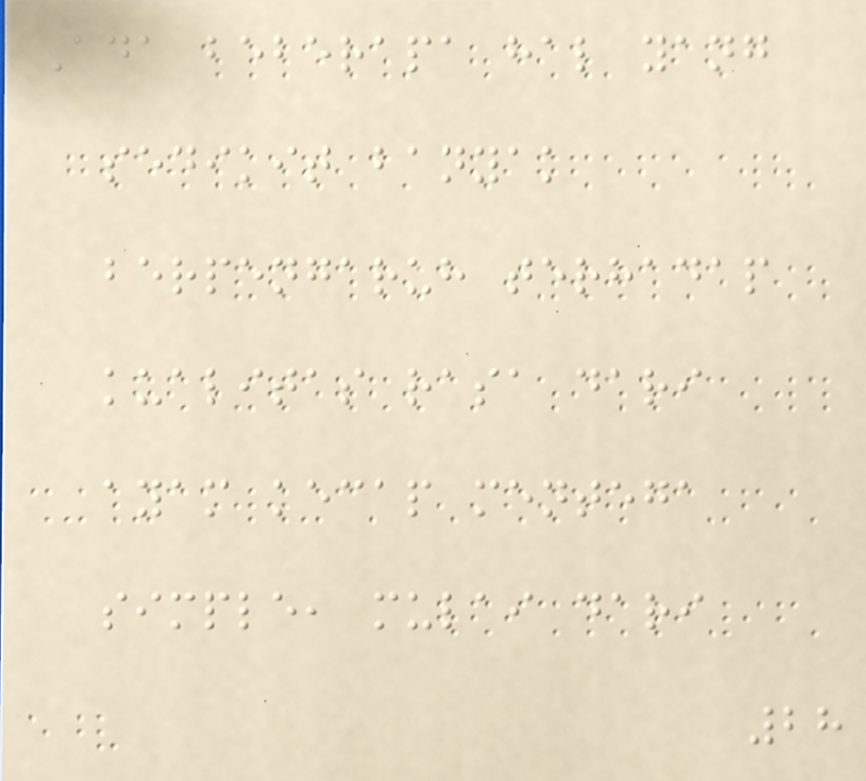Ada beberapa hal yang
sedikit banyak
berpengaruh terhadap
kualitas rasa dari
ayam kecap mentega
simple, mulai dari
28
